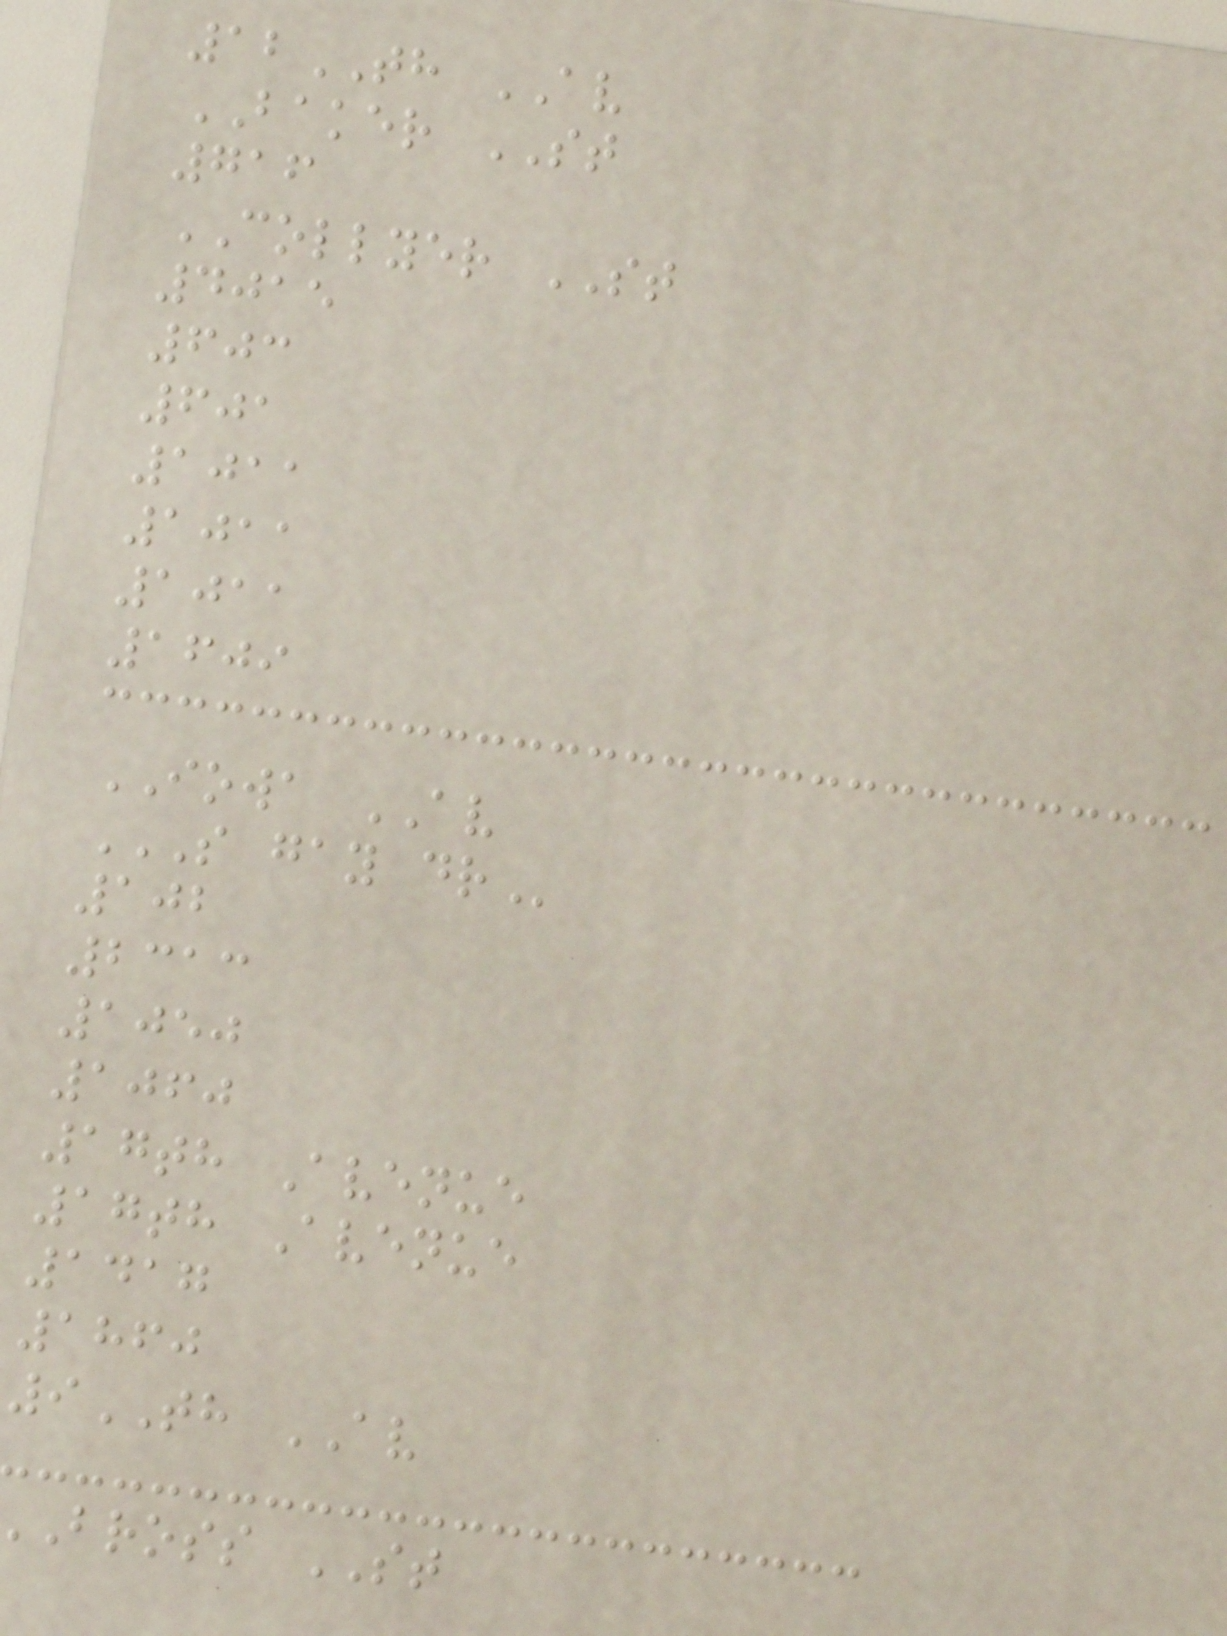12TH AV
BAKER ST
716
COLLYER ST
4015
603
601
1011
1011
1011
1609
IOWA AV
S GAY DR
102
2313
1050
1060
17th Avenue
17th Avenue
1417
1860
9TH AV
bross ST
